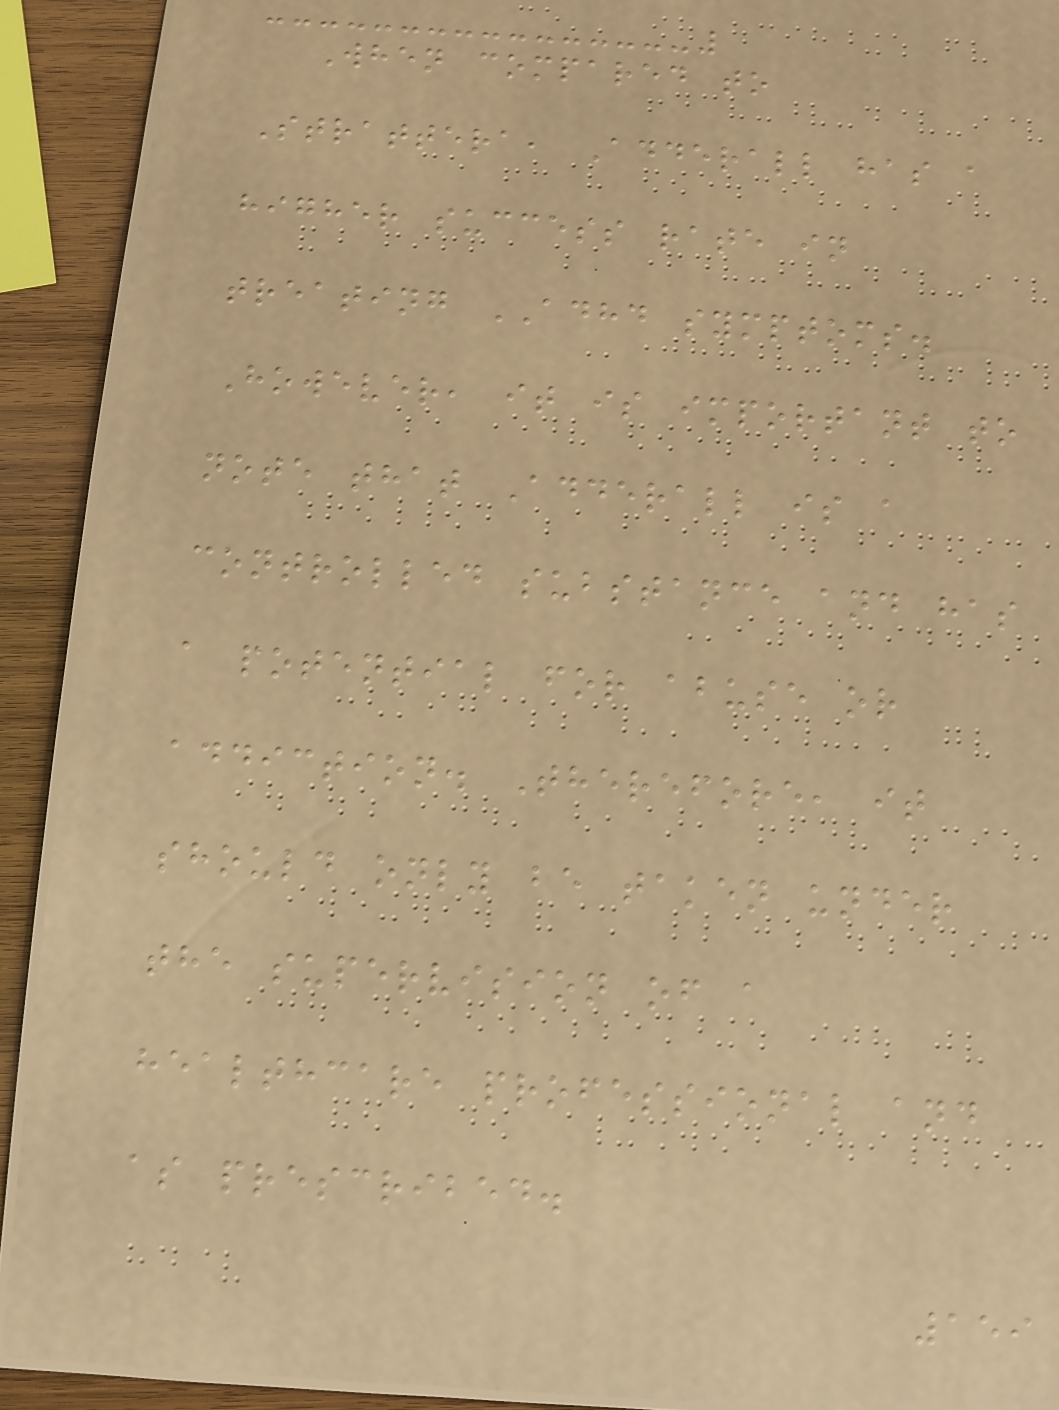When compared to
Strattera, Adderall has a
higher success rate in
treating ADHD symptoms.
However, it is important to
note that Adderall is a
controlled substance and has
a potential for abuse or
addiction. Therefore, it
should only be taken under
the supervision of a
healthcare professional and
as prescribed.
159
